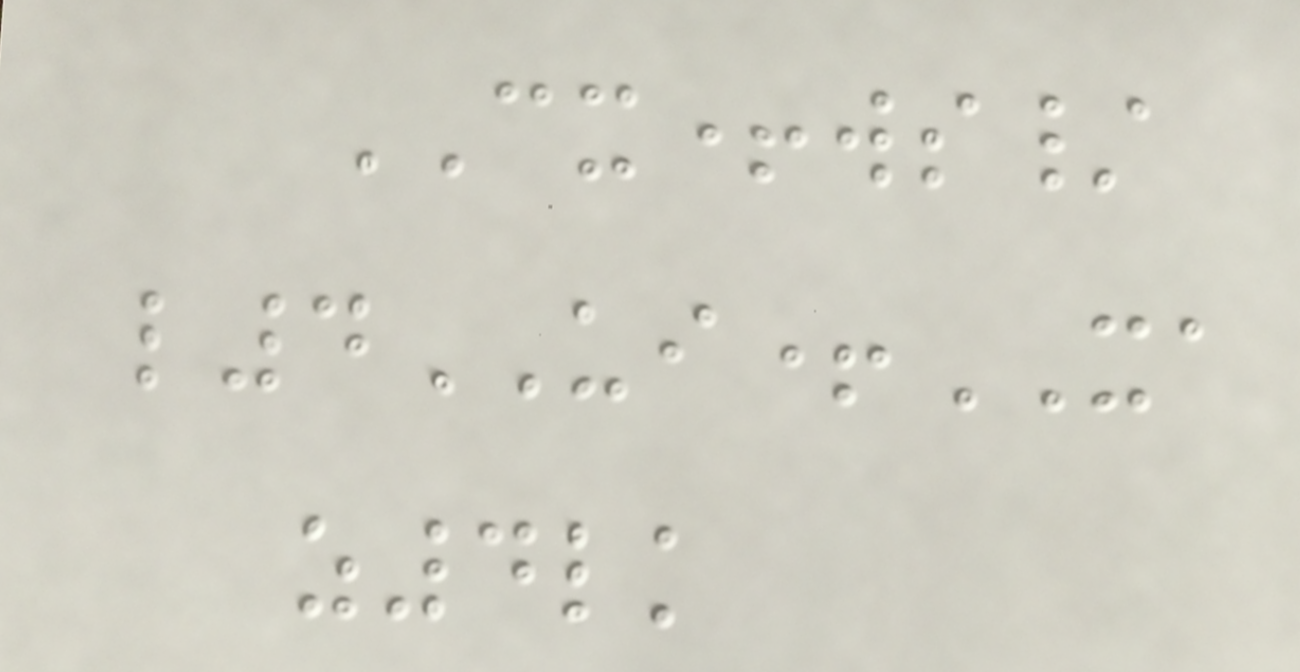CX+ws/
l4UI+XA
z4lk
